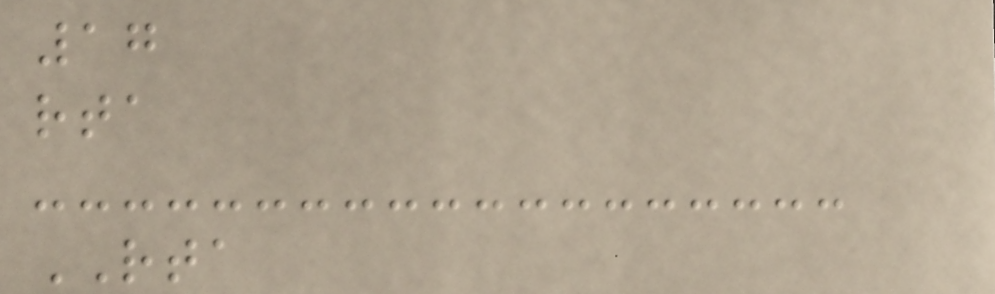17
rta
RTA
